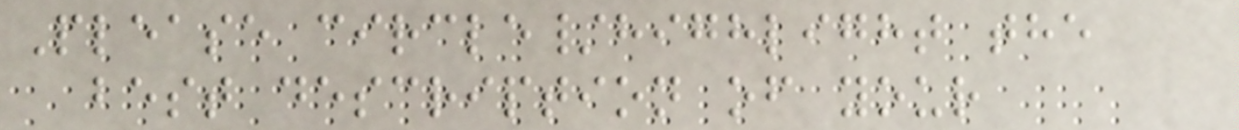Please circle/highlight the
best description of your
